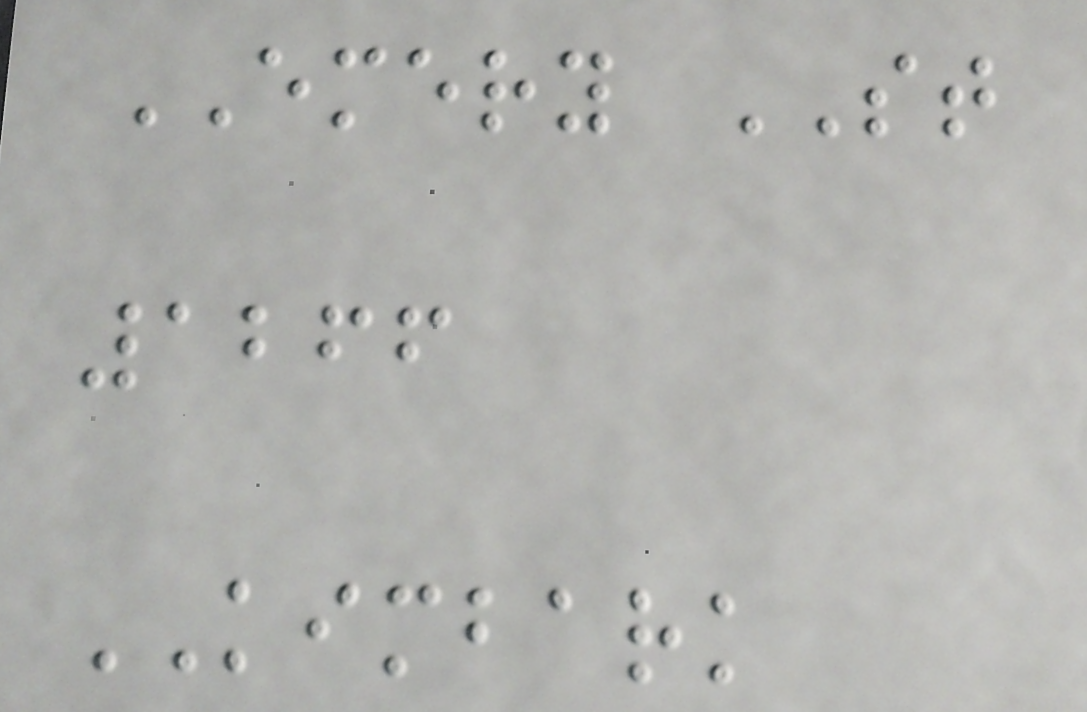EMERY ST
1266
KIMBARK
